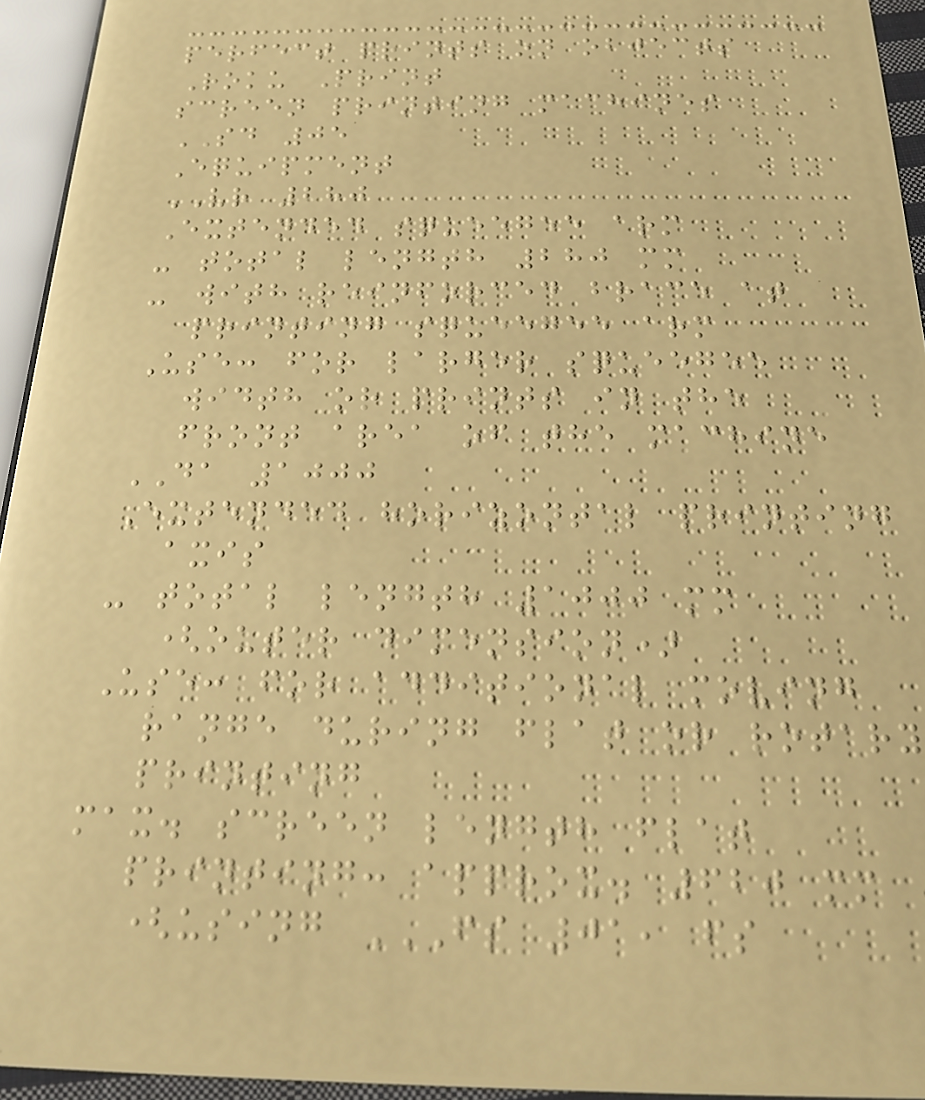perfect prints on objects
Roku Print
screen printing machines
SD 05
Equipment
VR 280
Extended squeegee arm
- total length 280 mm
- with reinforced brace at
printing squeegee arm
Use: for larger squeegee
width or prints in the
front area of the machine
DA 1000
Extended horizontal printing
axis
- total length 1000 mm
(outer dimension)
Use: for additional moving
range during flat or rotary
printing
max. screen length flat
printing: approx. 620 mm
(using FS 01, FS
